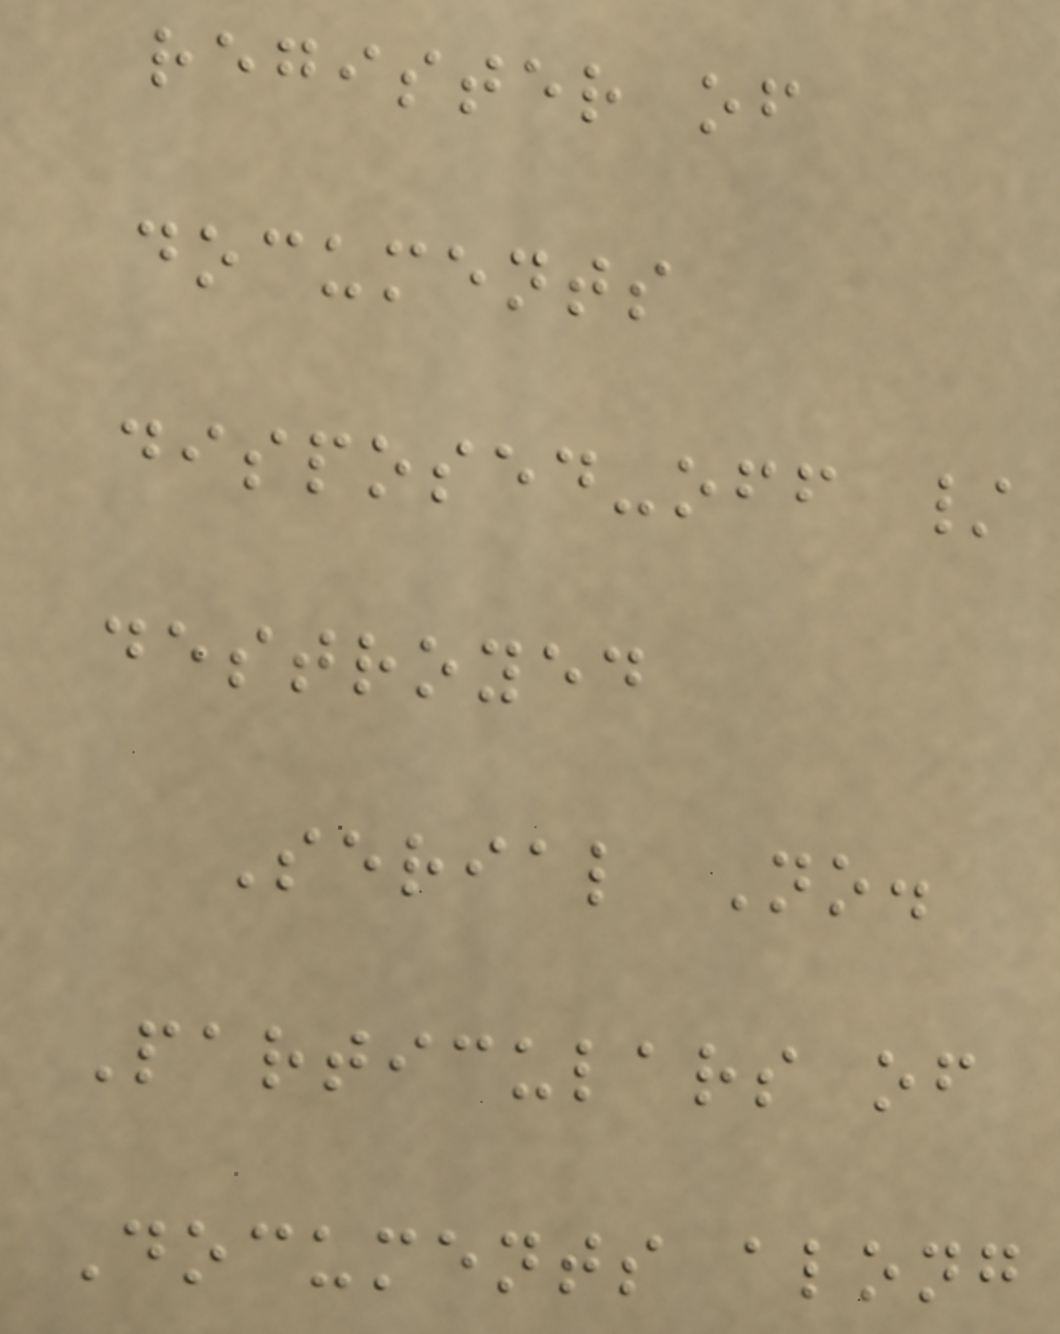register of
documents
disposed-off /
destroyed
Serial No.
Particulars of
Documents along
